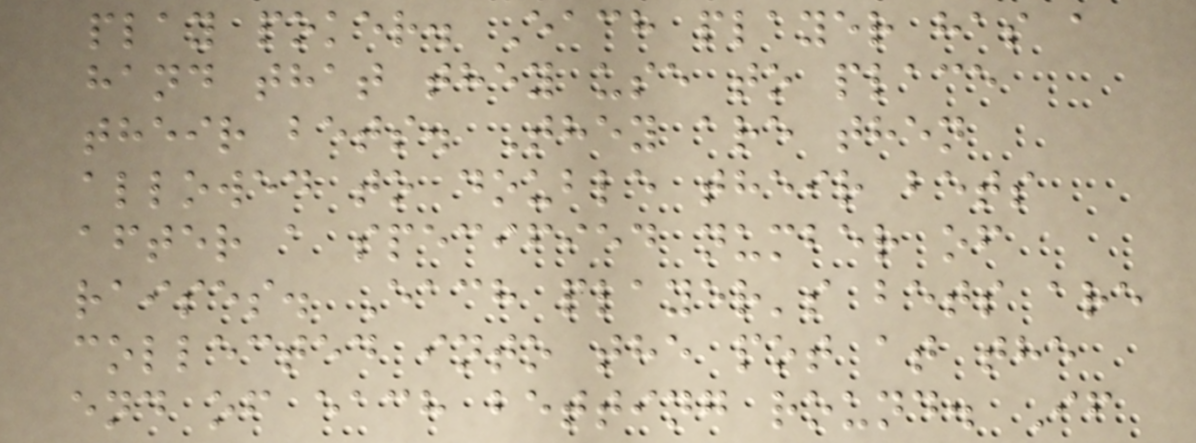play poker. Each player has a
hand that they use to place
their bets. They are then
allowed to double their bets
after a specified number of
raises. Each player's bets are
collected into the pot at the
end of each betting round. If
